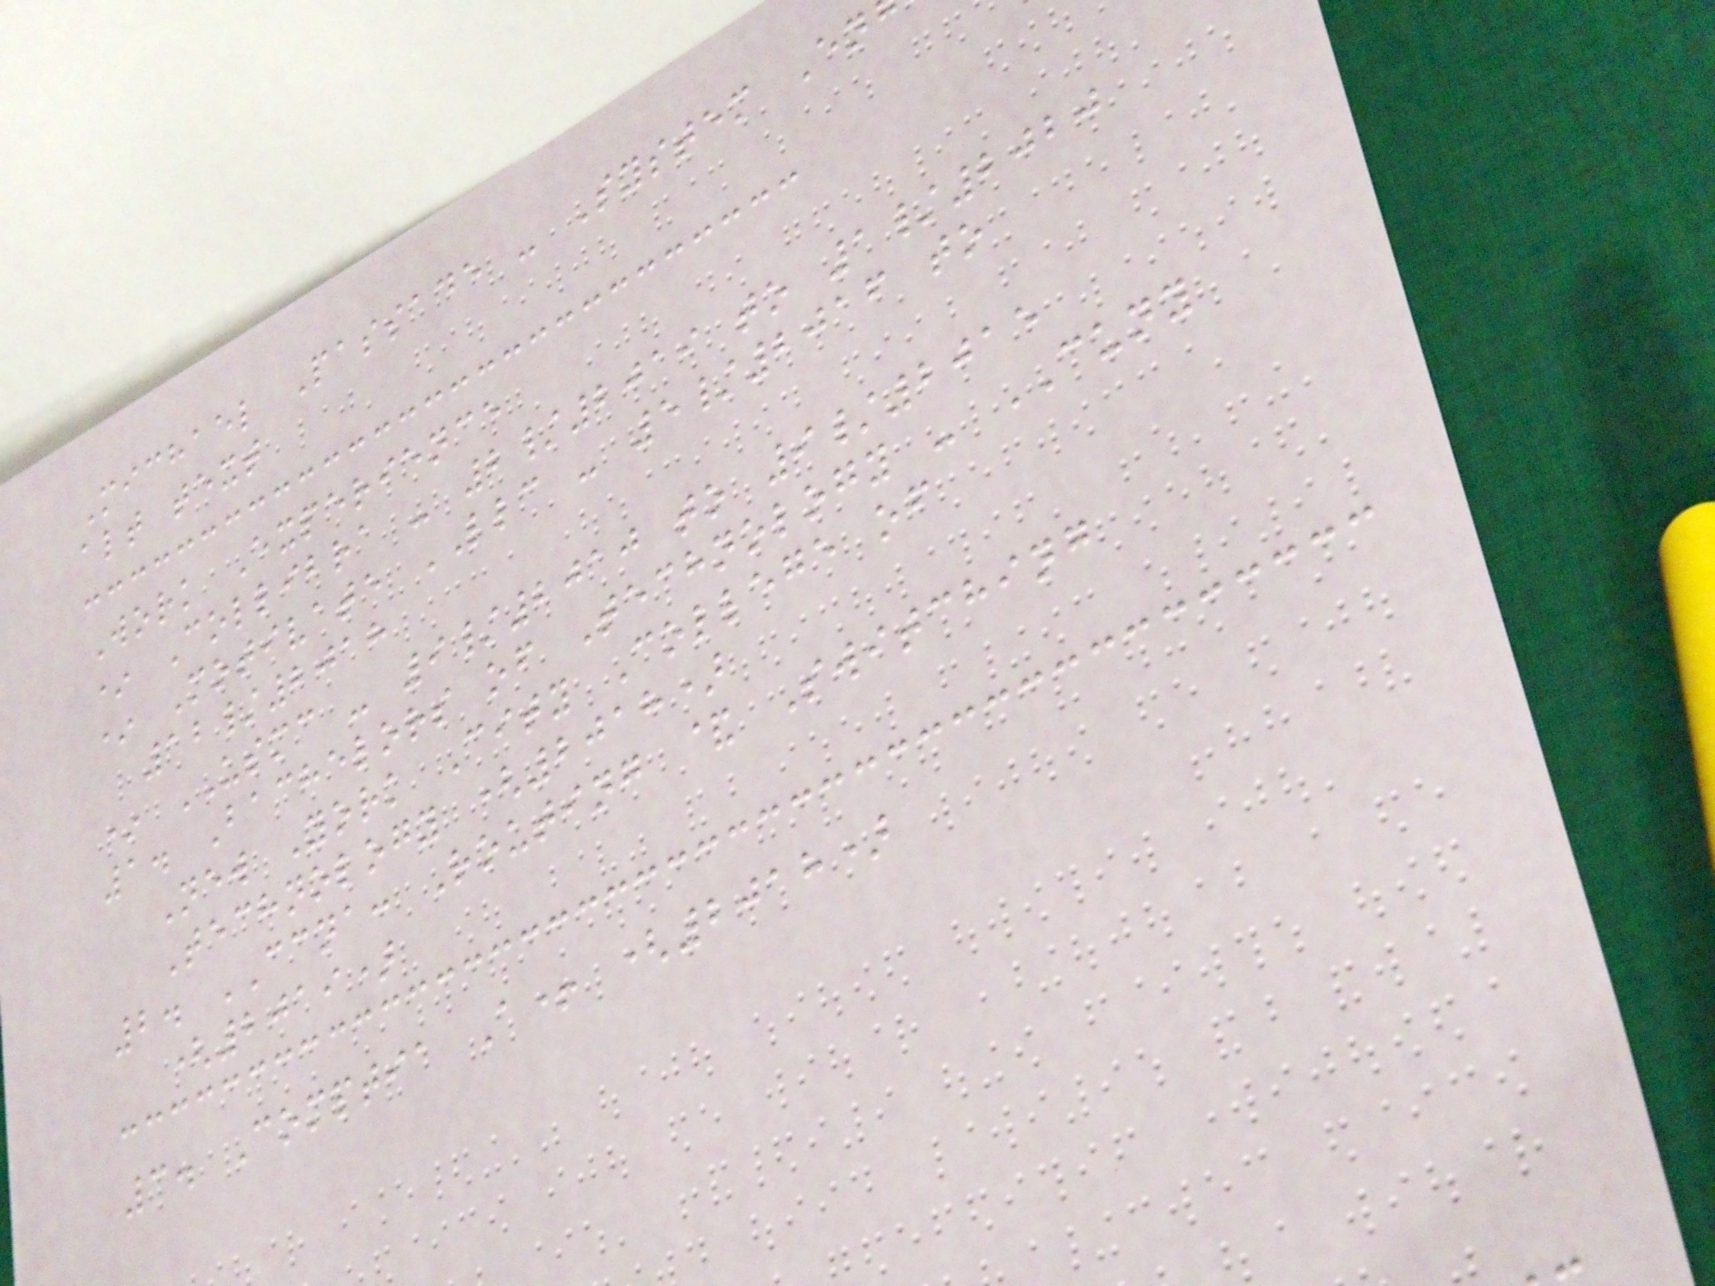Michael Passade - System En
alt text
Work Experience
* Collibra - 2/2019 to 1/2020
* Motivate LLC - 5/2016 to
12/2018
* USMC - 9/2010 to 9/2015
1. Bachelors of Technology - CUNY
New York City College of
Technology (2018)
2. CCNA: Routing & Switching
(2019)
3. Comptia A+ (2018)
